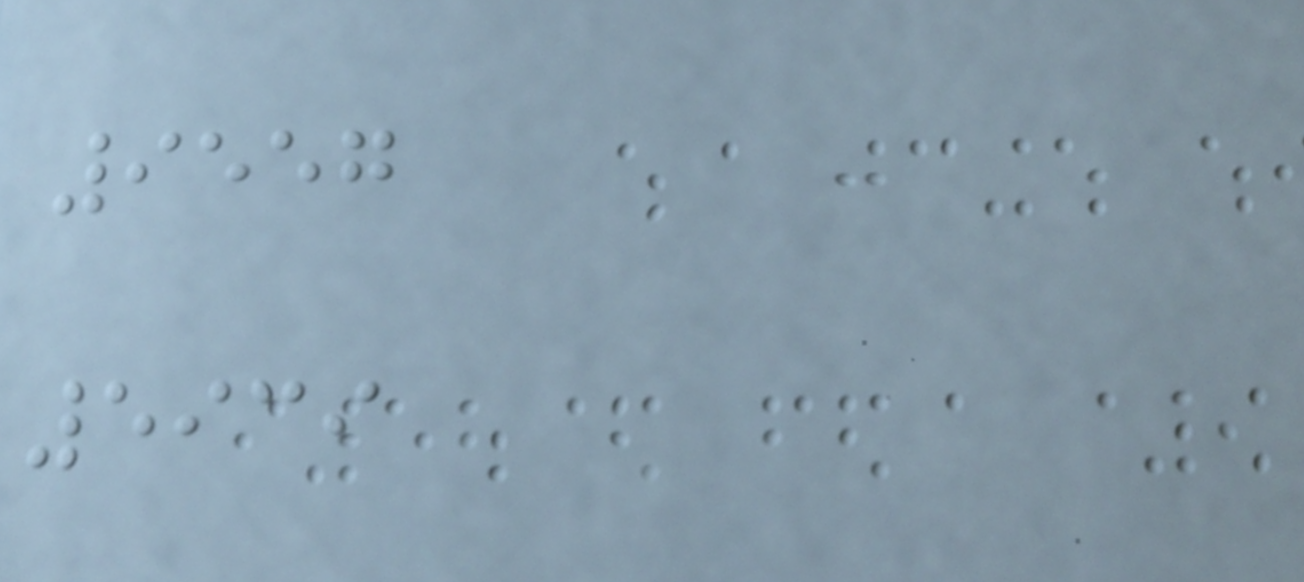9557
5939
